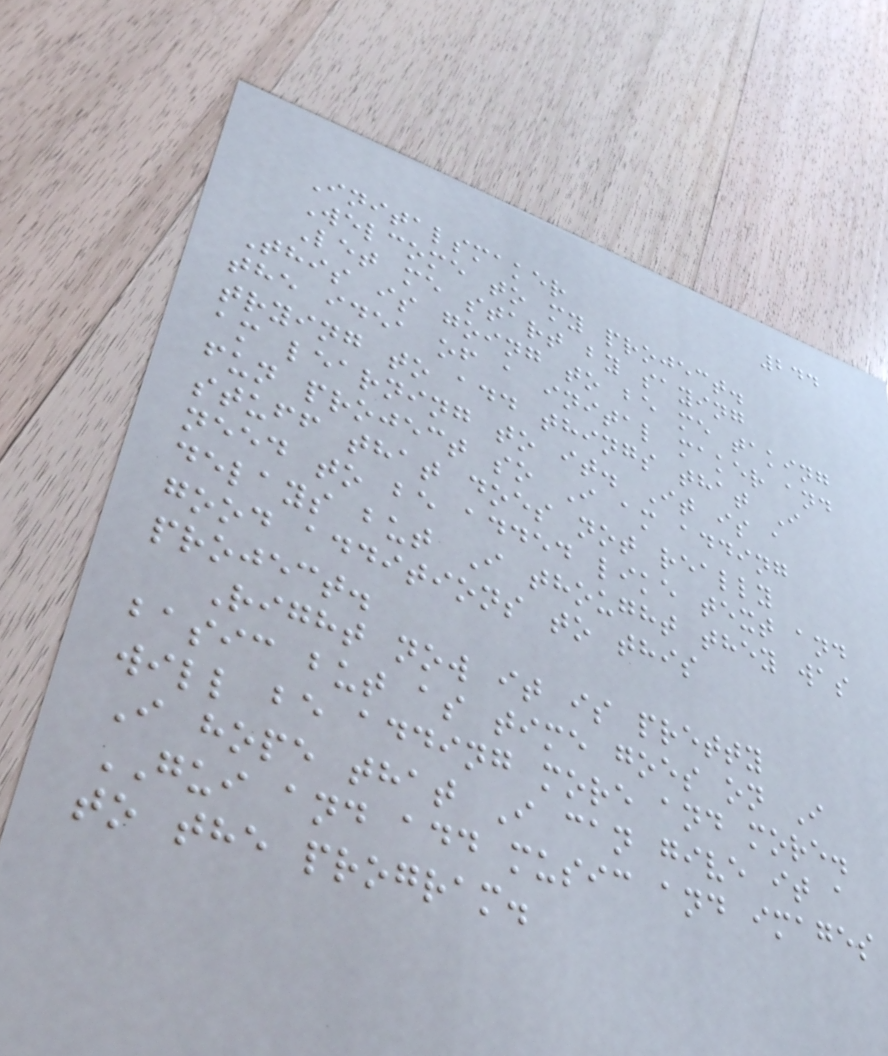244
Initalsmaker
Welcome to my project.
Let me start by saying
This is going to be me taking
the idea of a inital maker and
trying to add things that I
am learning to it. It is a
fun project so I am adding
stuff that does not really
need to be added like text and
delays but I thought they was
good additions to this
project.
Right now it is pretty
basic but as time goes on I
will be adding more and more.
I hope that I can give it a
GUI and add music and images
to the program.
